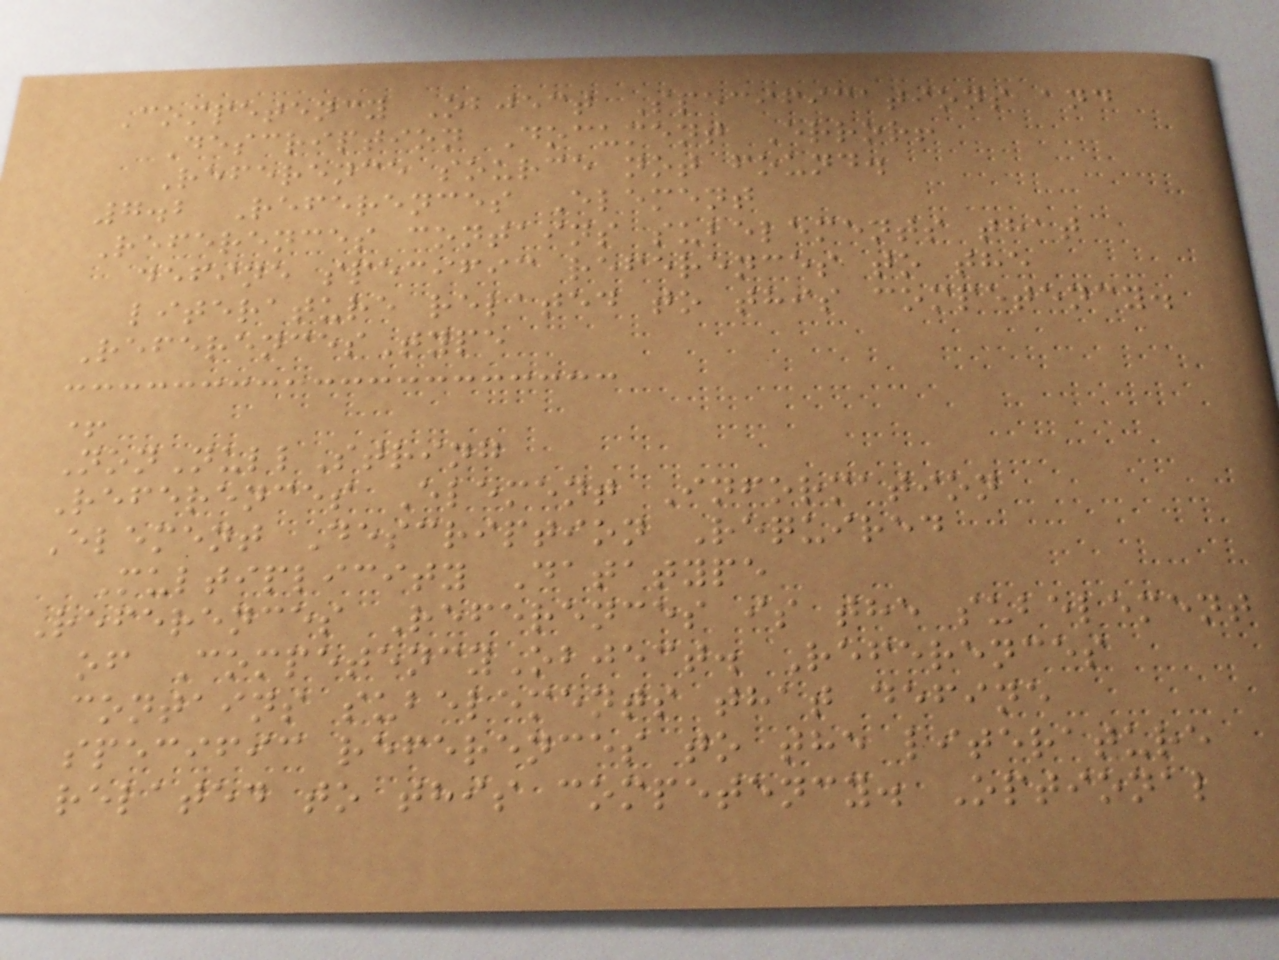Competency Object Specifications and
Description Document Error!
Reference source not found.
7.2 References Element
References contains subelements that
define specific references to the
literature related to this competency.
ReferencesType
+
NonNullString
References Element Information
Element Description Required
Multiplicity Datatype
References References is the subelement
of CompetencyObject. References
contains subelements that define
specific references to the literature
related to this competency. Optional
